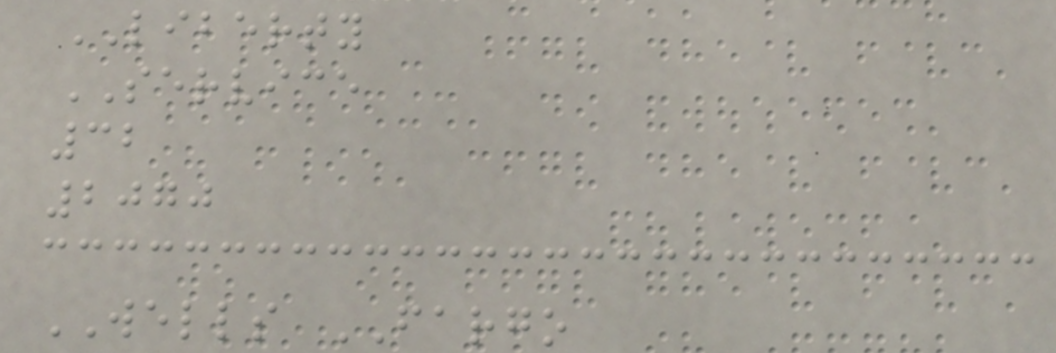LIBERTY
SERVICE
32
2070
WELLS FARGO
